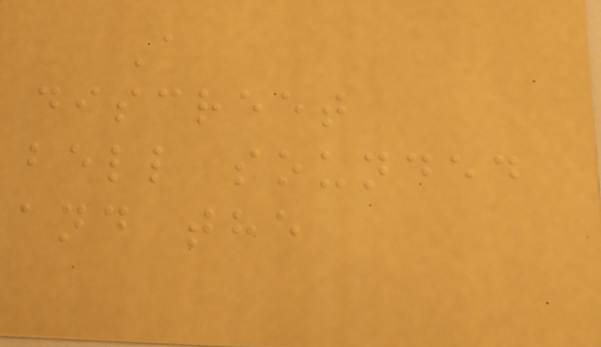A
discreet
bell sounded
and the
